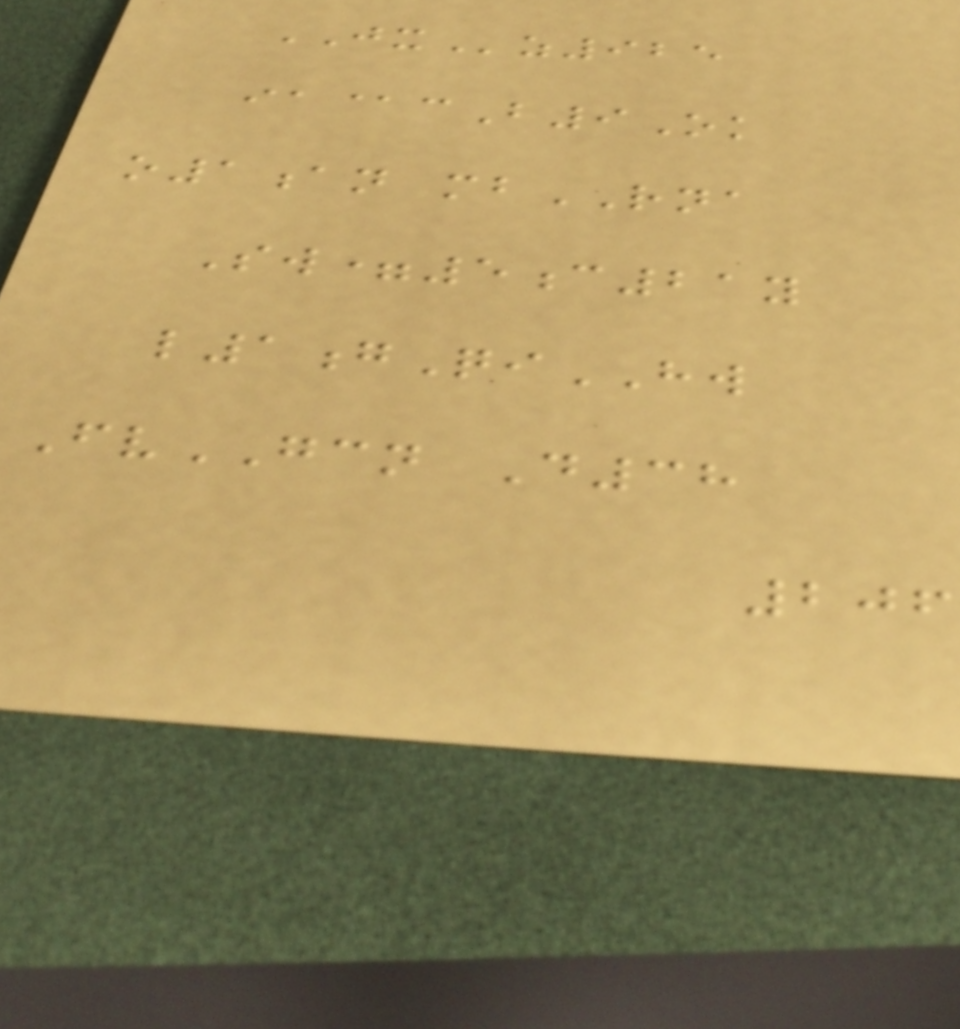JXz925
ia@cB9Ok
o1an mbRNA
Sw=5c21y
l1gQiHW
FvGCN D38
206
